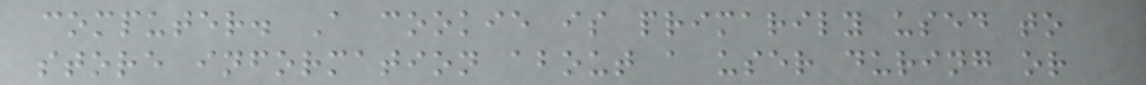computer. A cookie is primarily used to
store information about a user during or
